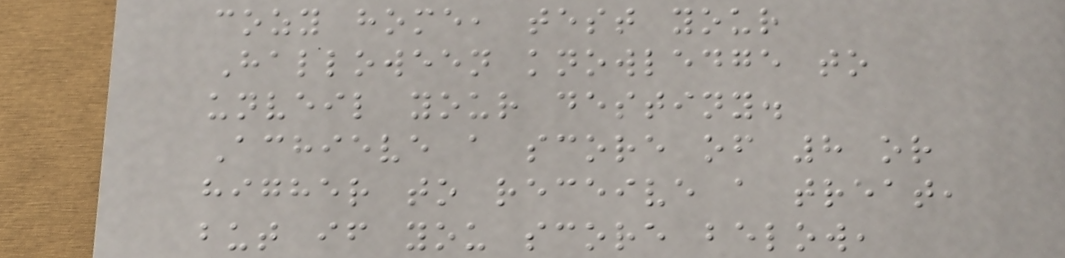cozy home, test your
Halloween knowledge to
unveil your destiny.
Achieve a score of 8 or
higher to receive a treat,
but if you score below,
